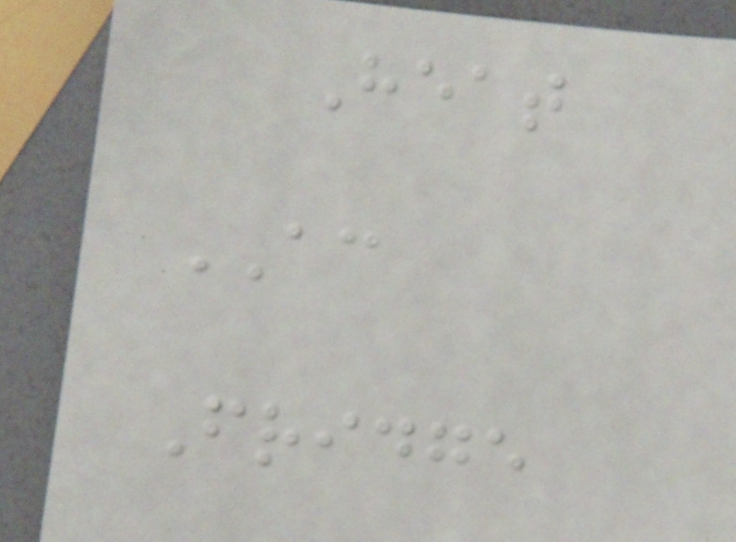Heat
AC
Fridge
